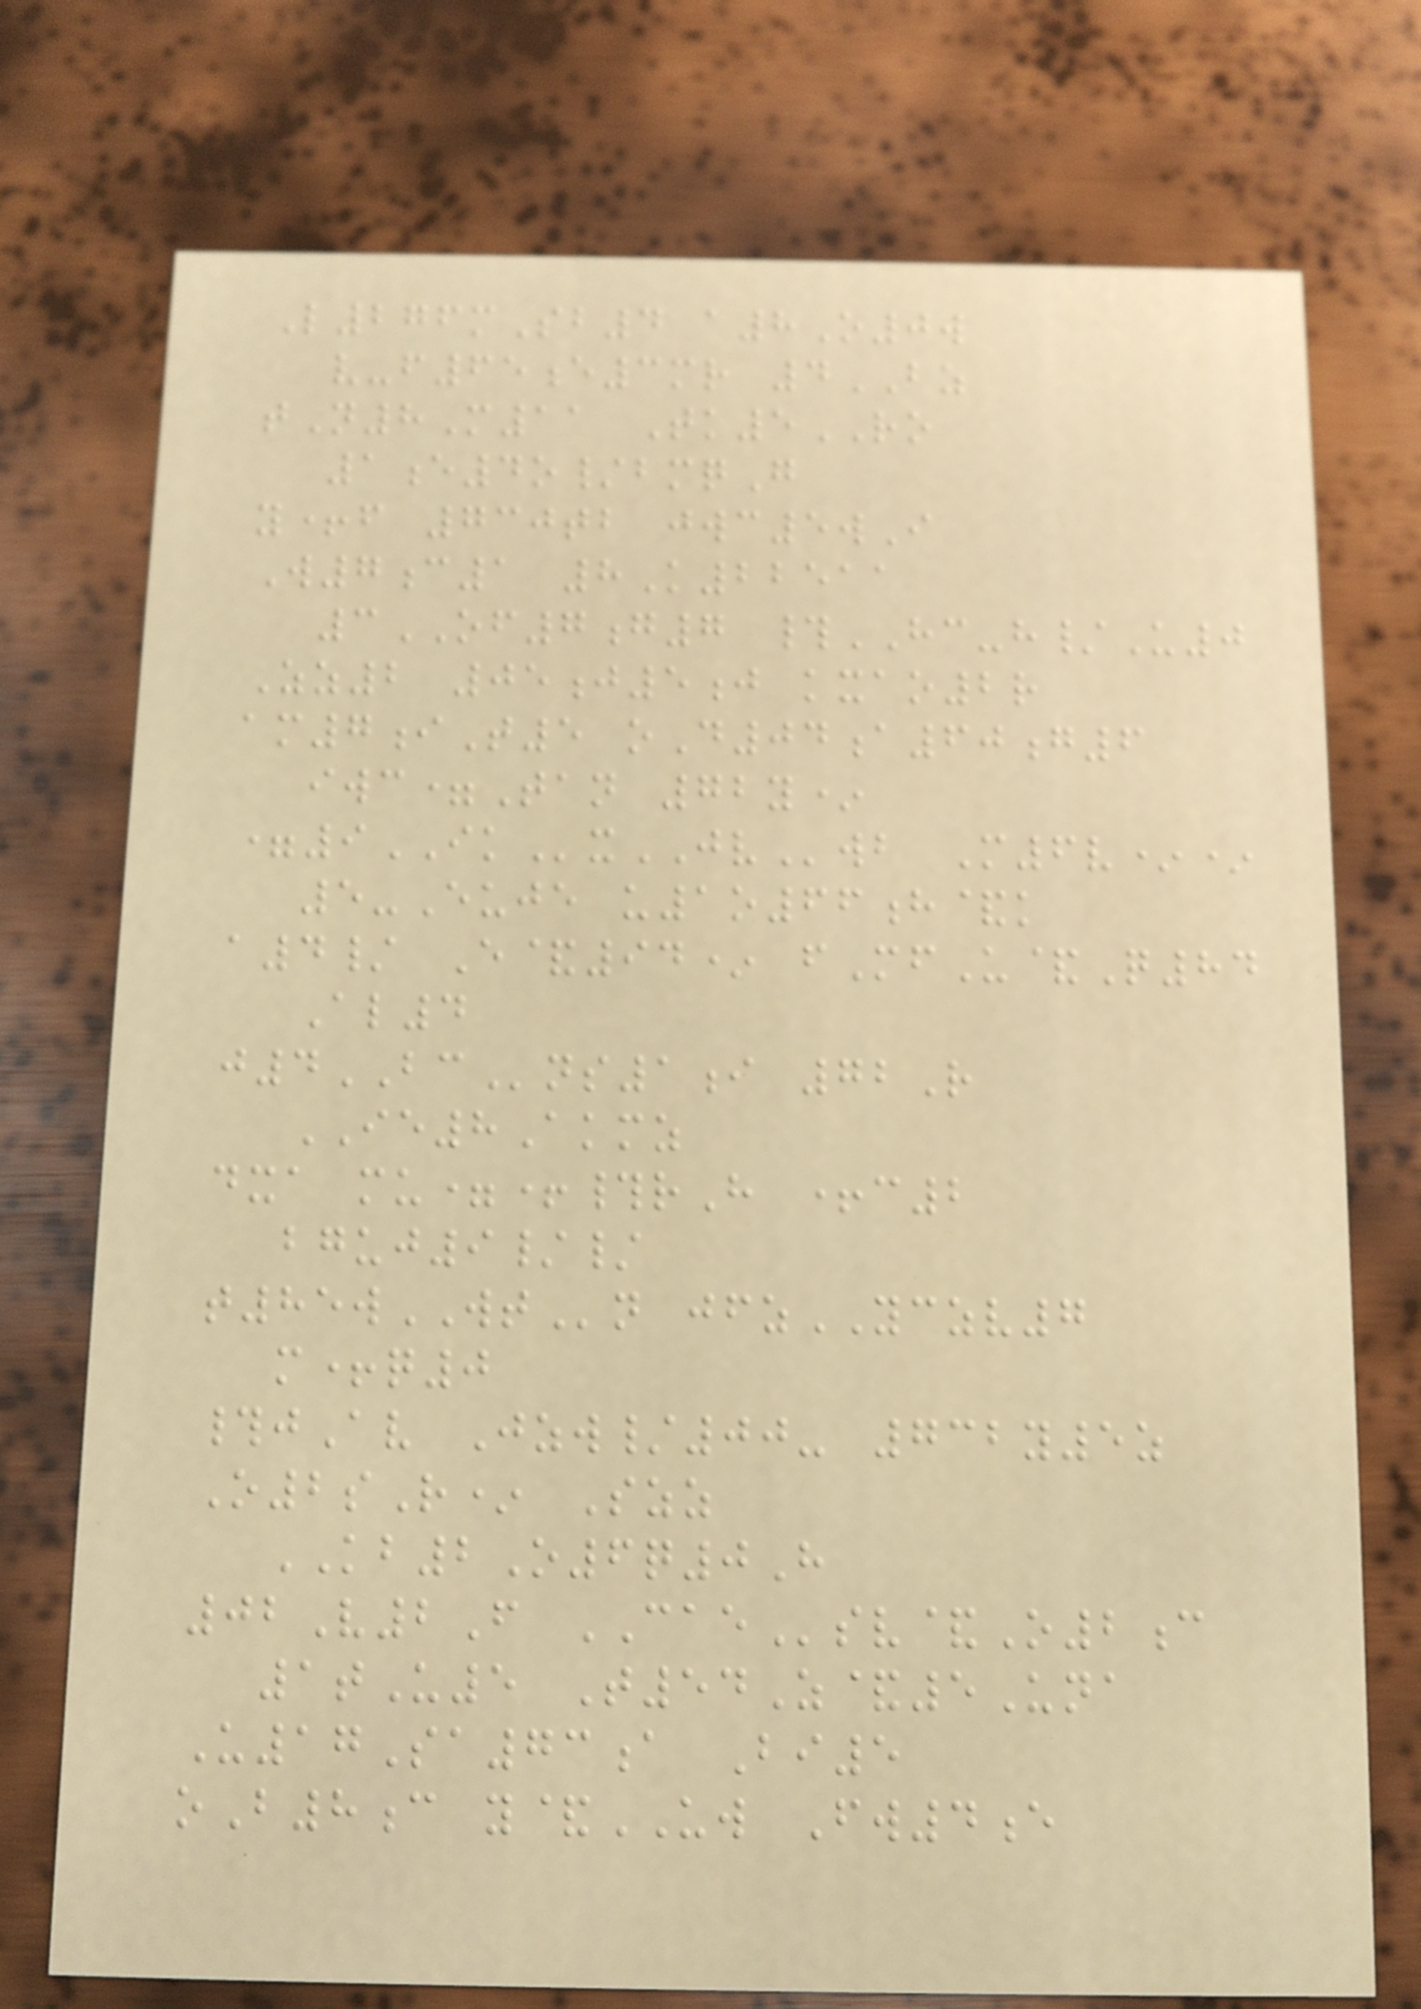L276mSb4 a8O0w
v-f65e3mr 4BZ
tN8M11 Tk5RO
1e4o/bmqG
y+f 730tb jwc5wI
W7c1 8K22511
3OF7g7 #HC-h/U0
Zz2 05j5j kxao2r
am7iT5 oD04a60g6
iwc=Tan 72y*
=9IKxJVwb M6v**
5-Euje u1o66h&k
a4/ E&94* fMfU&Q84
Al4
j4BCns1i 72R
IE8Akmz
dxa mu=+#rH +c2
bguj9//
t85wWTn jfzYCZV7
m+q0
#jAv Jzw/00- 732y5z
O2sR* Szz
KB2O6q0H
02V2F CAEsv&O2c
1tU5 T54Z&5Una
U17Sa73a Bi5
oB8c y&UW Fw4e
